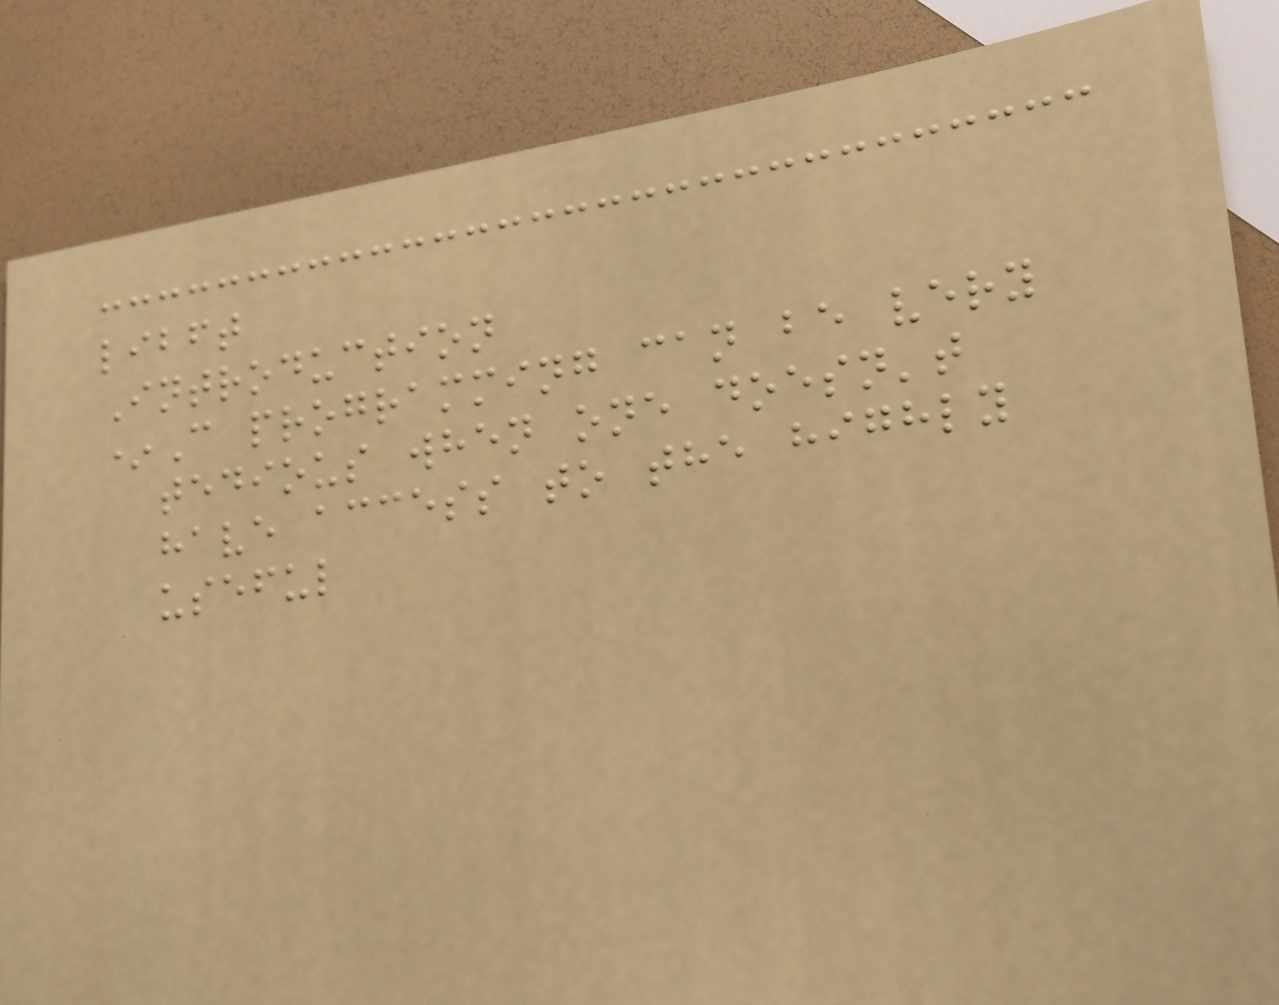libft
Introduction
*C programming can be very
tedious when one doesn't
have access to the highly
useful
